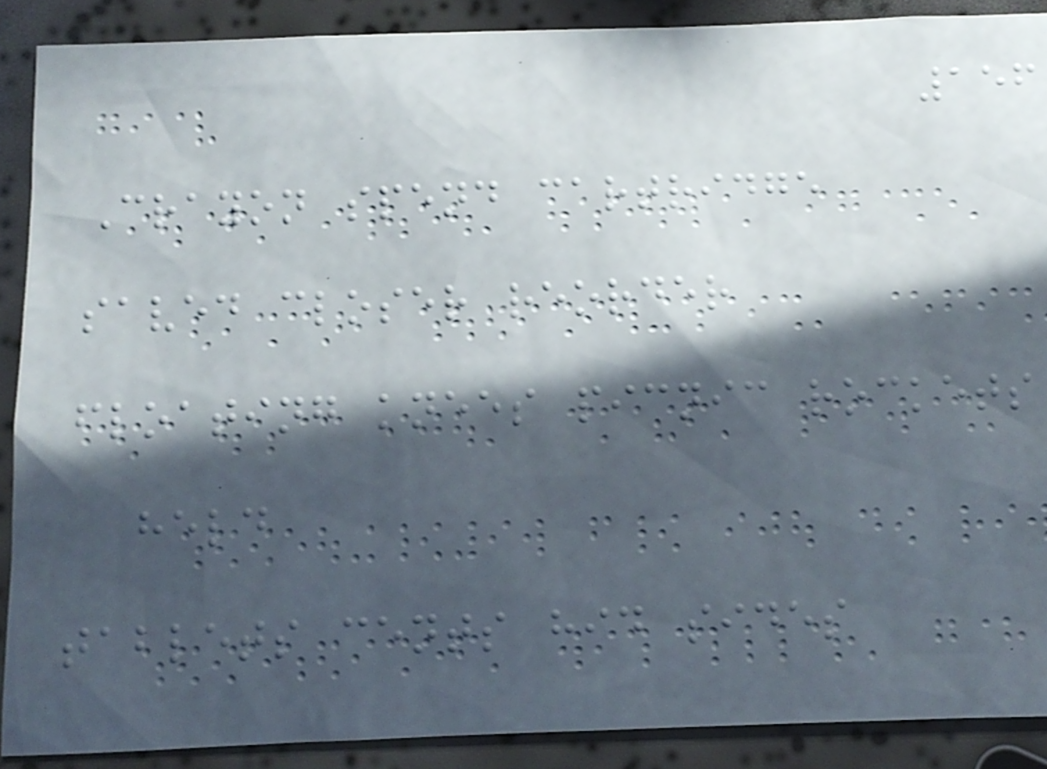156
Crayon spend cartridge
saved closer reorder
floating knees picnic rockets
held
tablets cents hid sides
